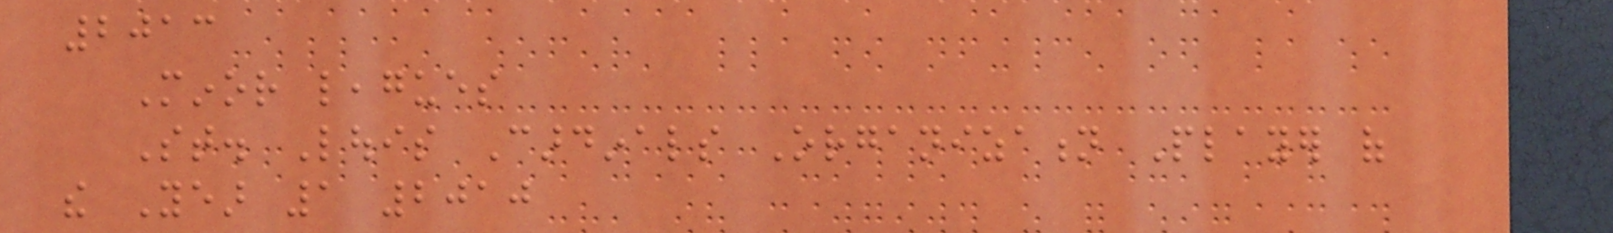2013
Minor leagues
St. Louis Cardinals Organization Player of
the Year 1 2010
